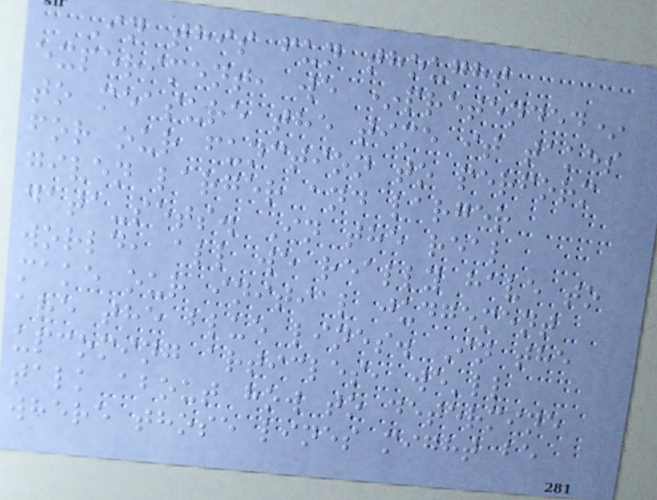In this fun thought
experiment, we *pretended*
to measure the time it takes
for our function to perform
given larger and larger
data-sets. In the real
world, all we really have to
make our initial judgement
are the blue lines. In the
upcoming articles, we'll
talk about how to determine
where those lines might be
